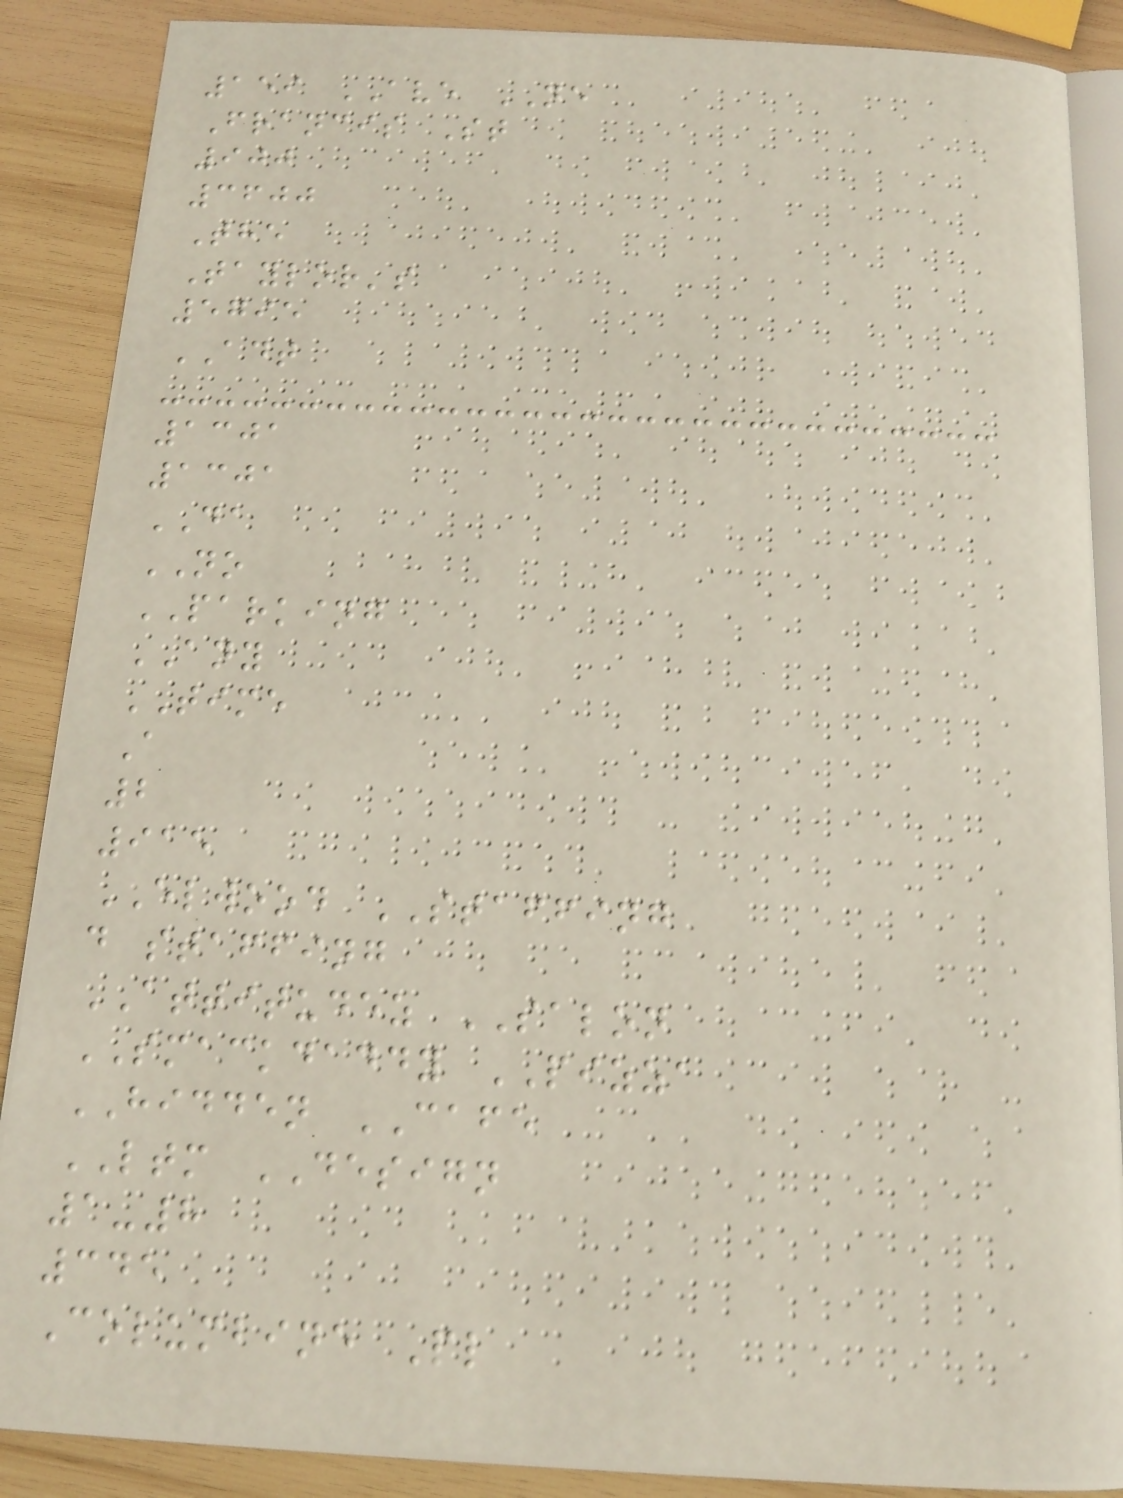159 AVE NE
Francis St
900
3600
The
Taylor's
5795
ADT
1301
1301
DA
NO
PARKING
ANY
TIME
A
2
915
ELWOOD STAFFING
d staffing
ATTITUDEZ SALON
SMACKDADDY PIZZA
HIDDEN CAFE
LTM DESIGN
1-8
345
Columbine Pl
